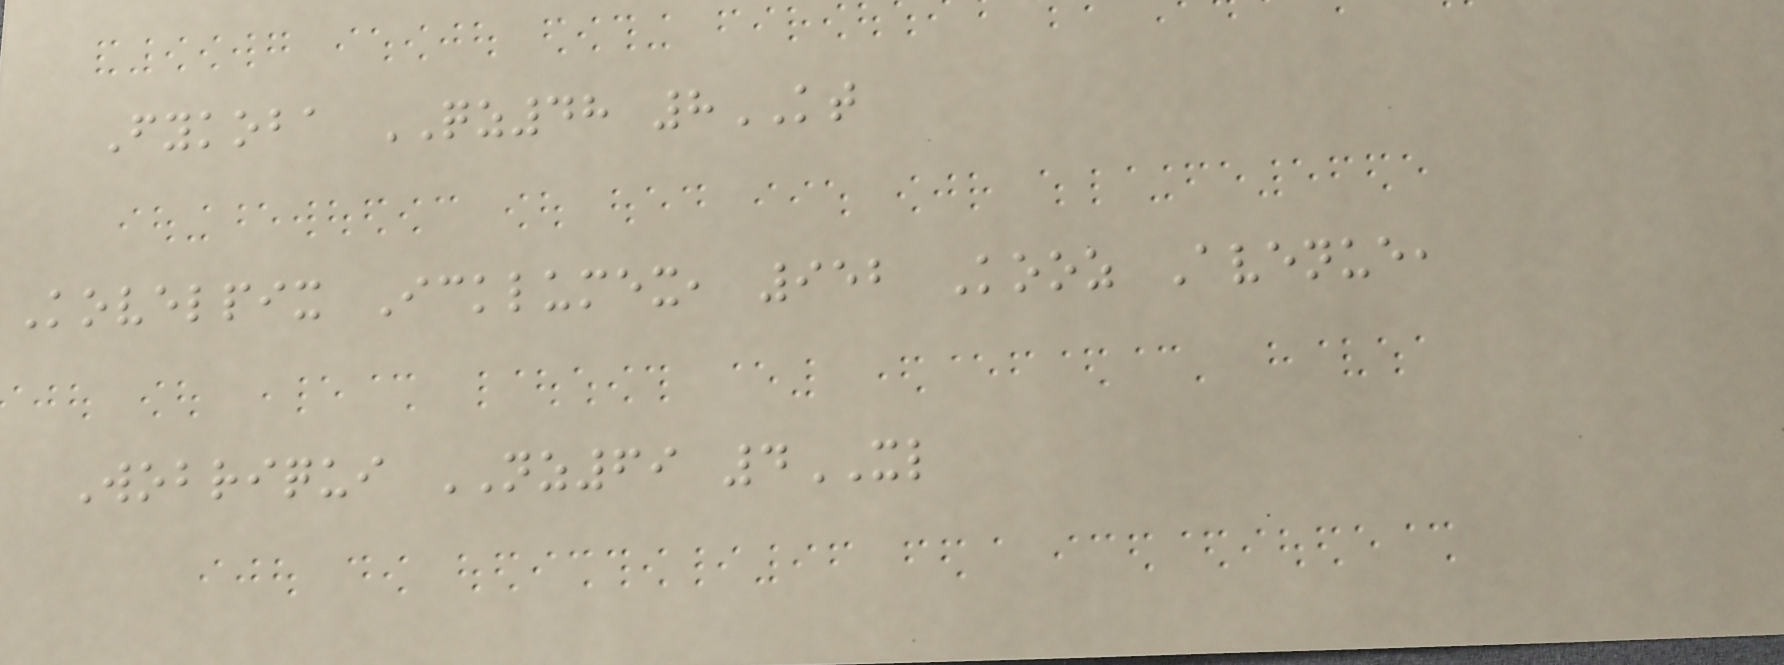Fykoba QZ48 8KT
Kovelpix Icklumex, 952 Kooz Avenue,
Wobriqui NZ69 4XL
